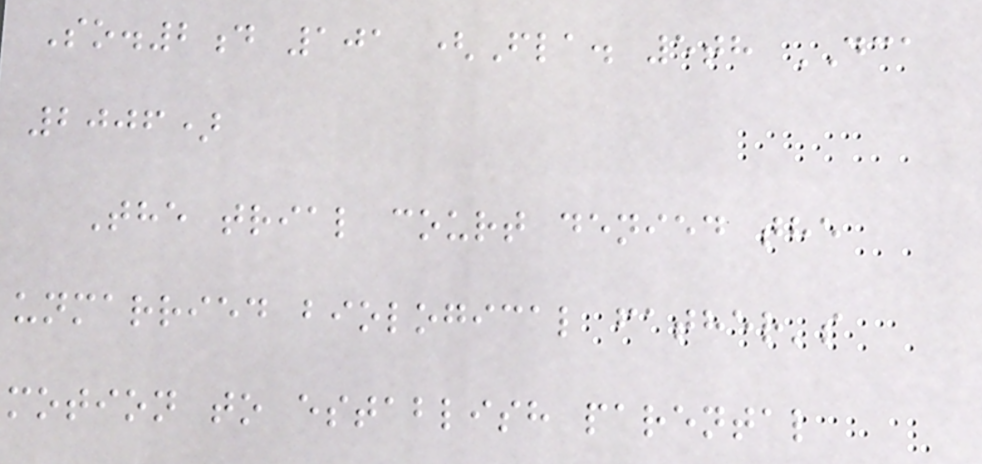So.2d 101 (Fla. 5th DCA
2006)
The trial court denied the
unmarried biological father's
motion to establish parental
